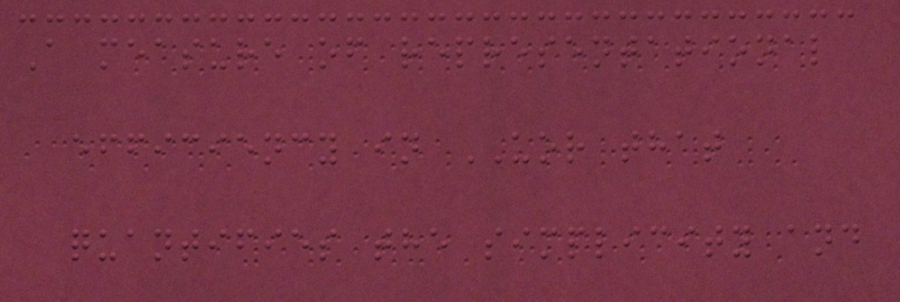A measure of representational
efficiency in UOR that
quantifies the simplicity and
